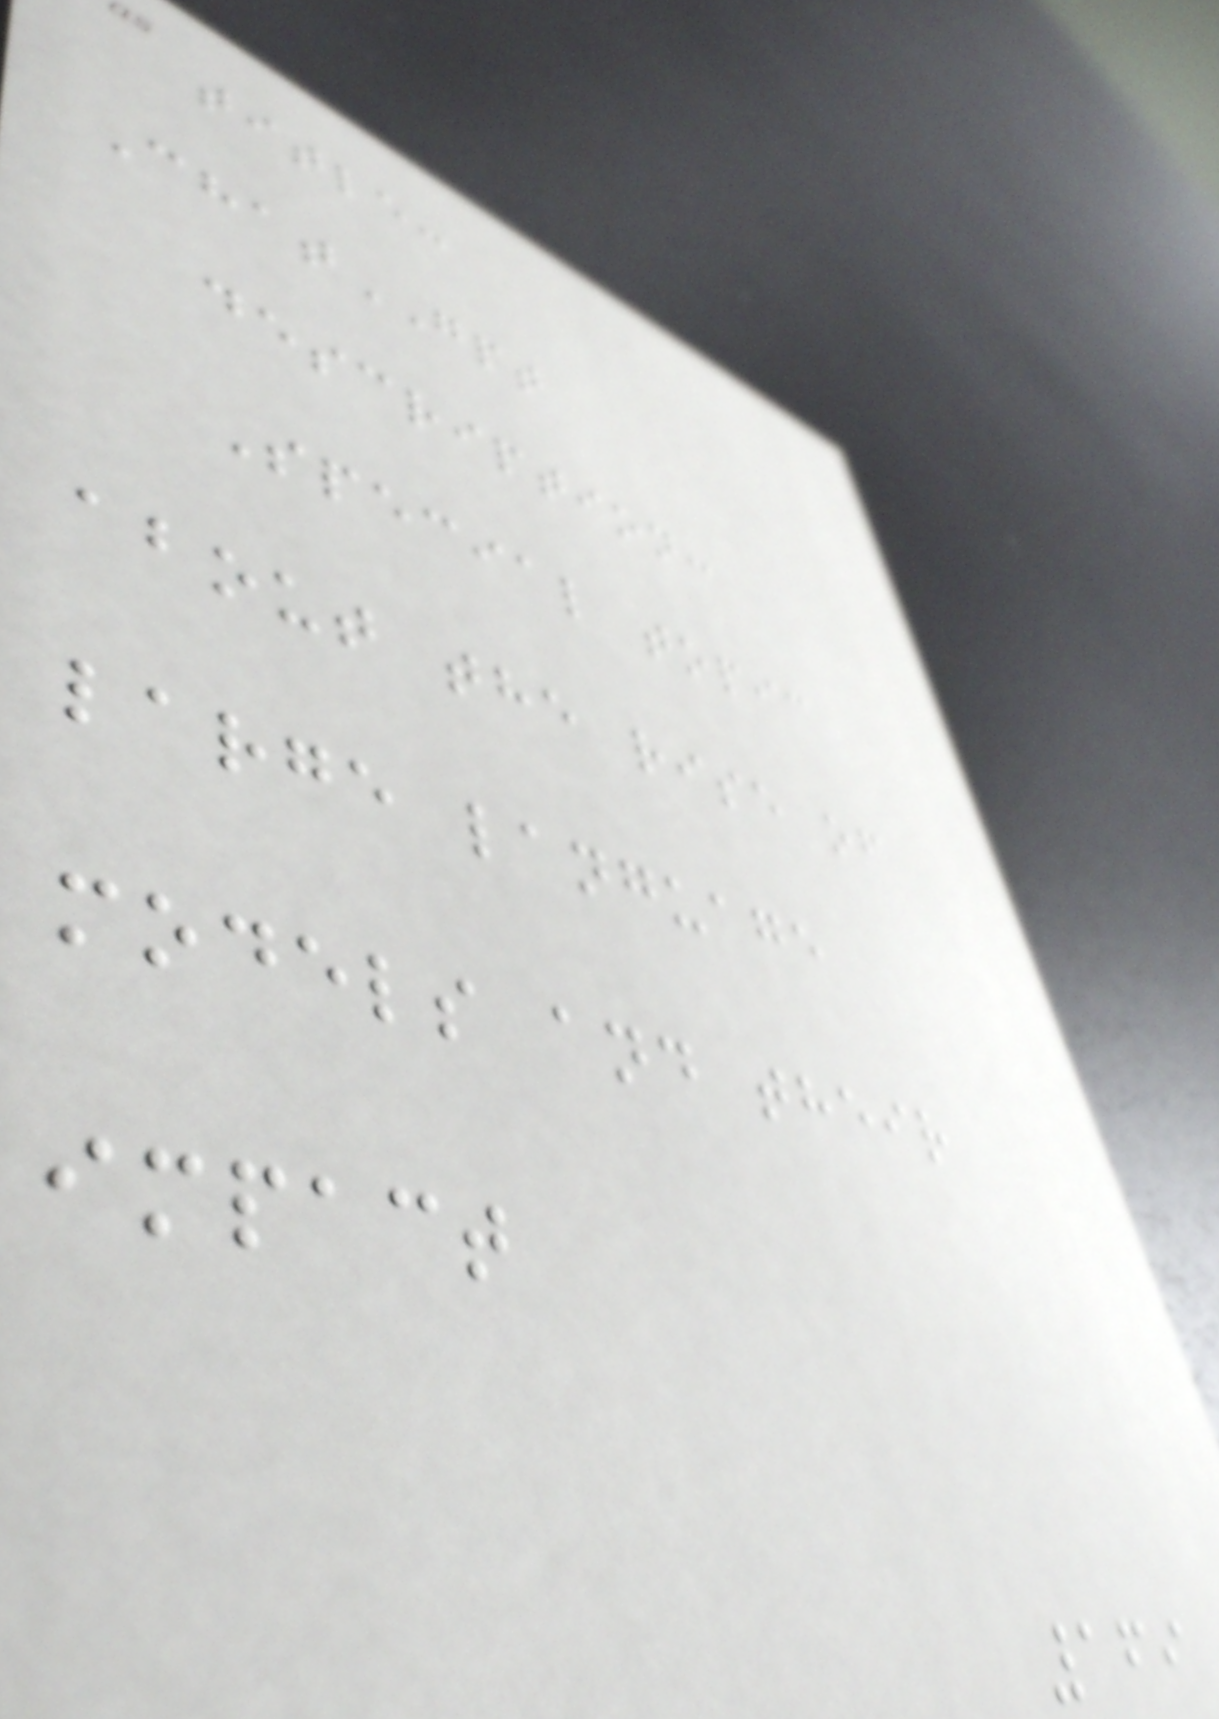title:
ChatGPT
description:
Special topic
about the rise of
large language
models and their
impact
169
